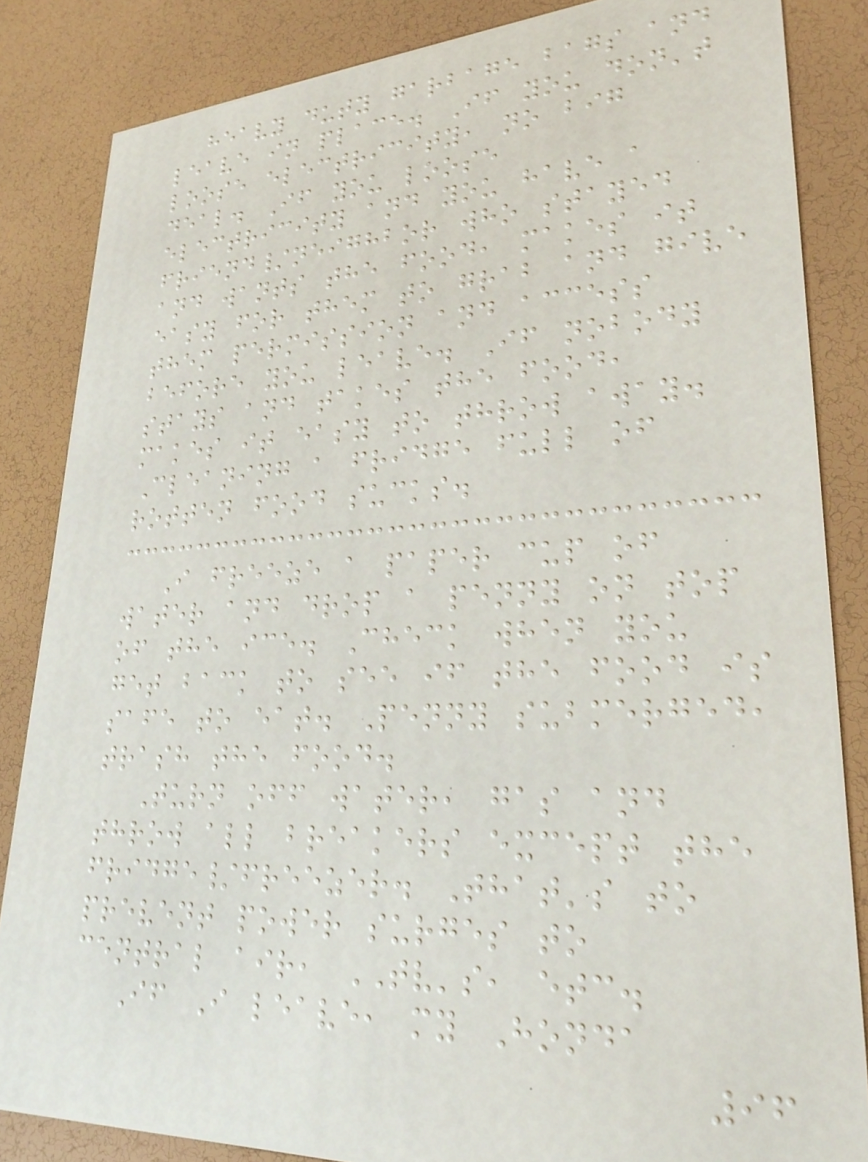heavy duty garbage bags and
leave in place. If you don't
loose electricity, no big
deal. If you loose
electricity and you have a
friend/neighbor who stayed
and wants the food, makes it
easy for them to grab and give
them permission and access
before you leave. If nobody
stays and takes the food,
makes it easy to throw away.
Cleaning a fridge full of
rotten food sucks.
I freeze a paper cup of
water and drop a penny on top
of the ice. Check when you
get back to see if the food is
safe to eat. Penny submerged,
trash the food.
Turn off water, gas and
throw all breakers except the
fridge/freezer. That's to
prevent power surges to
central air, TV's, etc.
If I leave, my Honda
96
